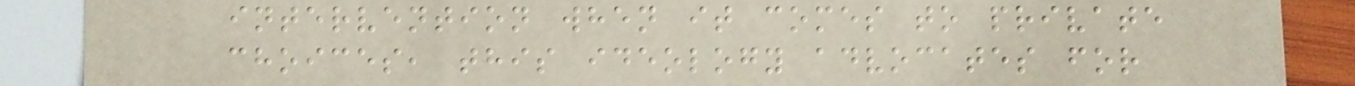intervention when it comes to private
choices, this ideology advocates for
